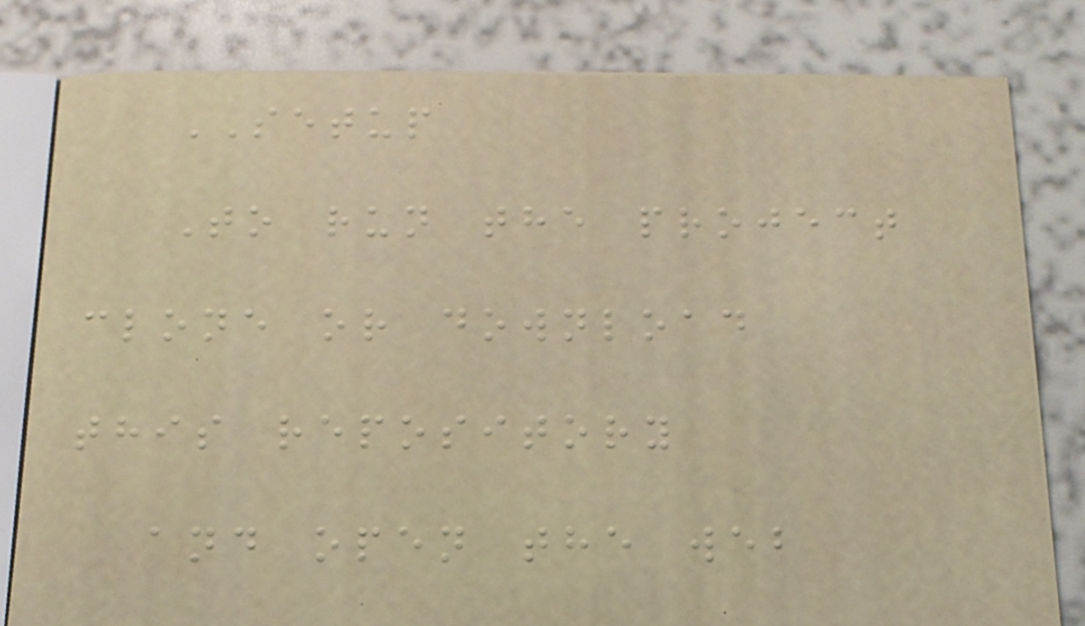SETUP
To run the project
clone or download
this repository
and open the web
